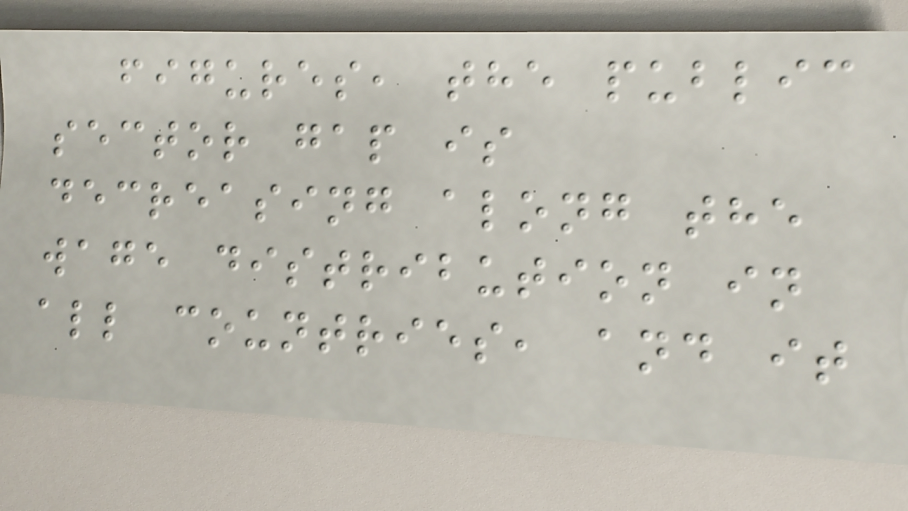figures, the public
sector gap is
decreasing along the
wage distribution in
all countries, and it
